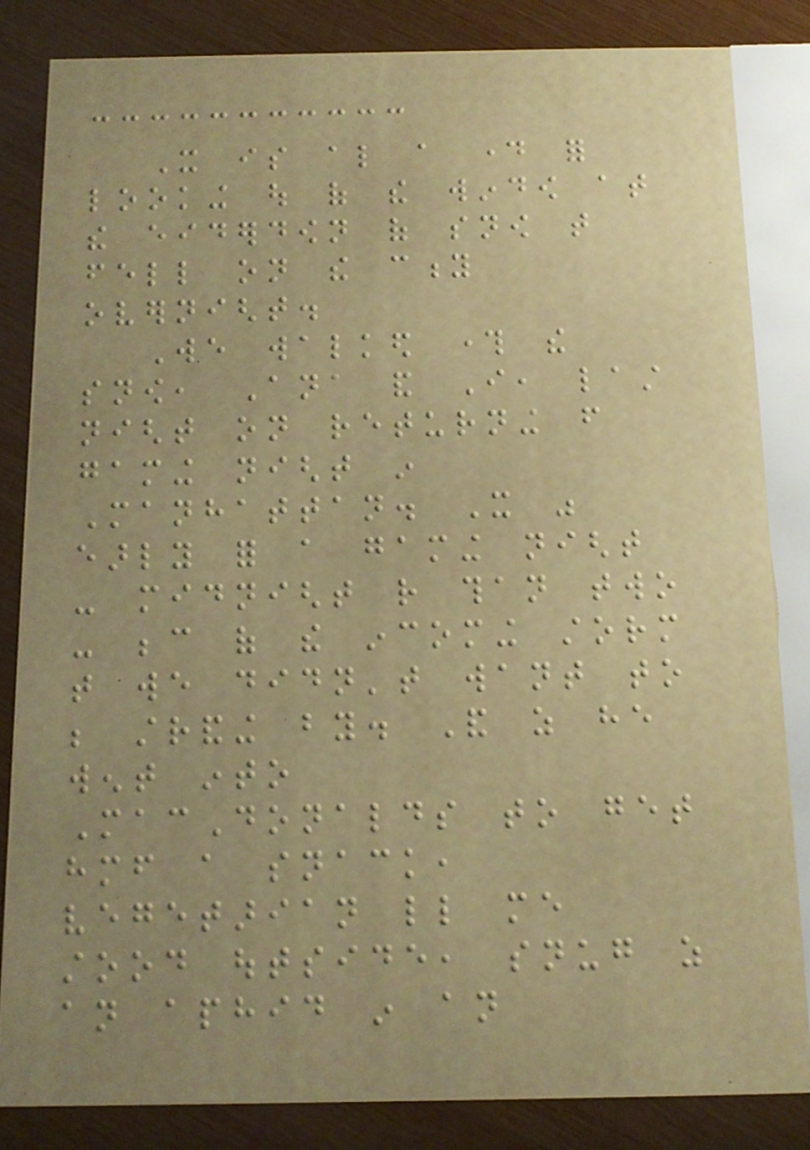It is also a day for
looking out of the window at
the eiderdown of snow that
fell on the city
overnight.
We walked through the
snow, Ana and I, last
night on returning from
gaming night in
Manhattan. It was
early for a gaming night
- midnight rather than two
- because of the incoming storm
that we didn't want to
be stranding by. And as he
went into
MacDonalds to get
himself a snack,
vegetarian little me
stood outside, snug as
an aphid in an
